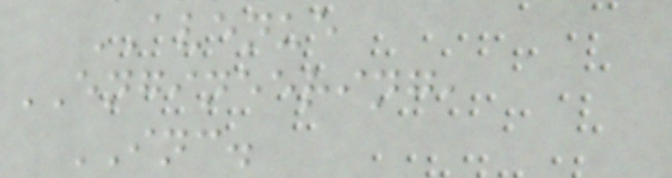AVENUE
ENGINEERING,
INC.
